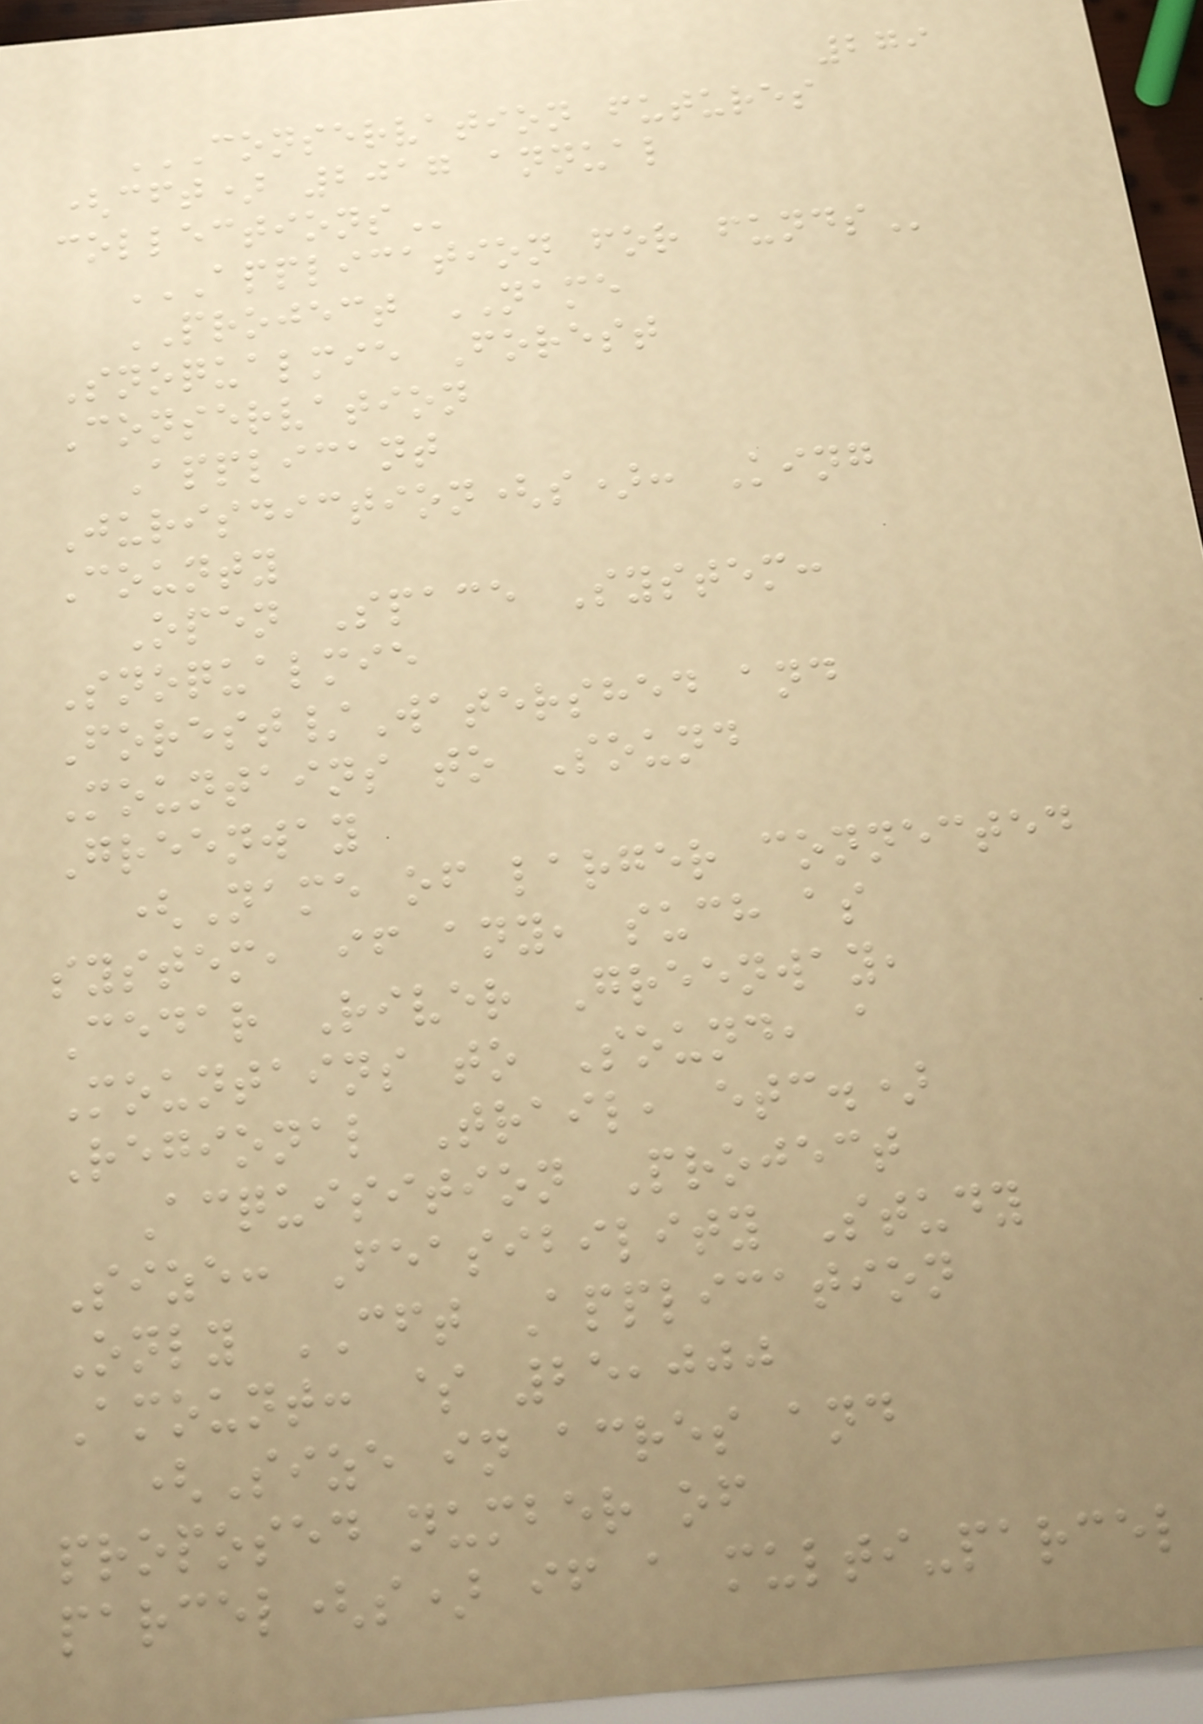279
CONSERVATION FUTURES
(CFT) 2017 ANNUAL
COLLECTIONS
APPLICATION FOR FUNDS
PROJECT NAME
Snoqualmie Forest
Conservation
Applicant
Jurisdiction(s): King
County
Open Space System:
Snoqualmie
Forest/Watershed and
Mountains to Sound
Greenway
(Name of larger connected
system, if any, such as
Cedar River Greenway,
Mountains to Sound, a
Regional Trail, etc.)
Acquisition Project
Size: Feasibility Study
Only CFT Application
Amount: $ 25,000
(Size in acres and
proposed number of
parcel(s) if a multi-parcel
